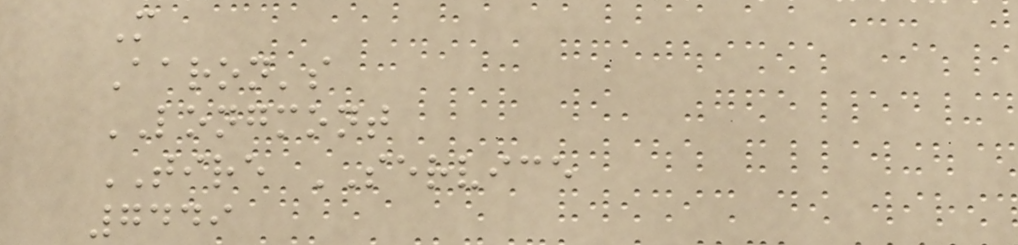M
Aaron's
LONGMONT
TIRE SERVICE
7449
